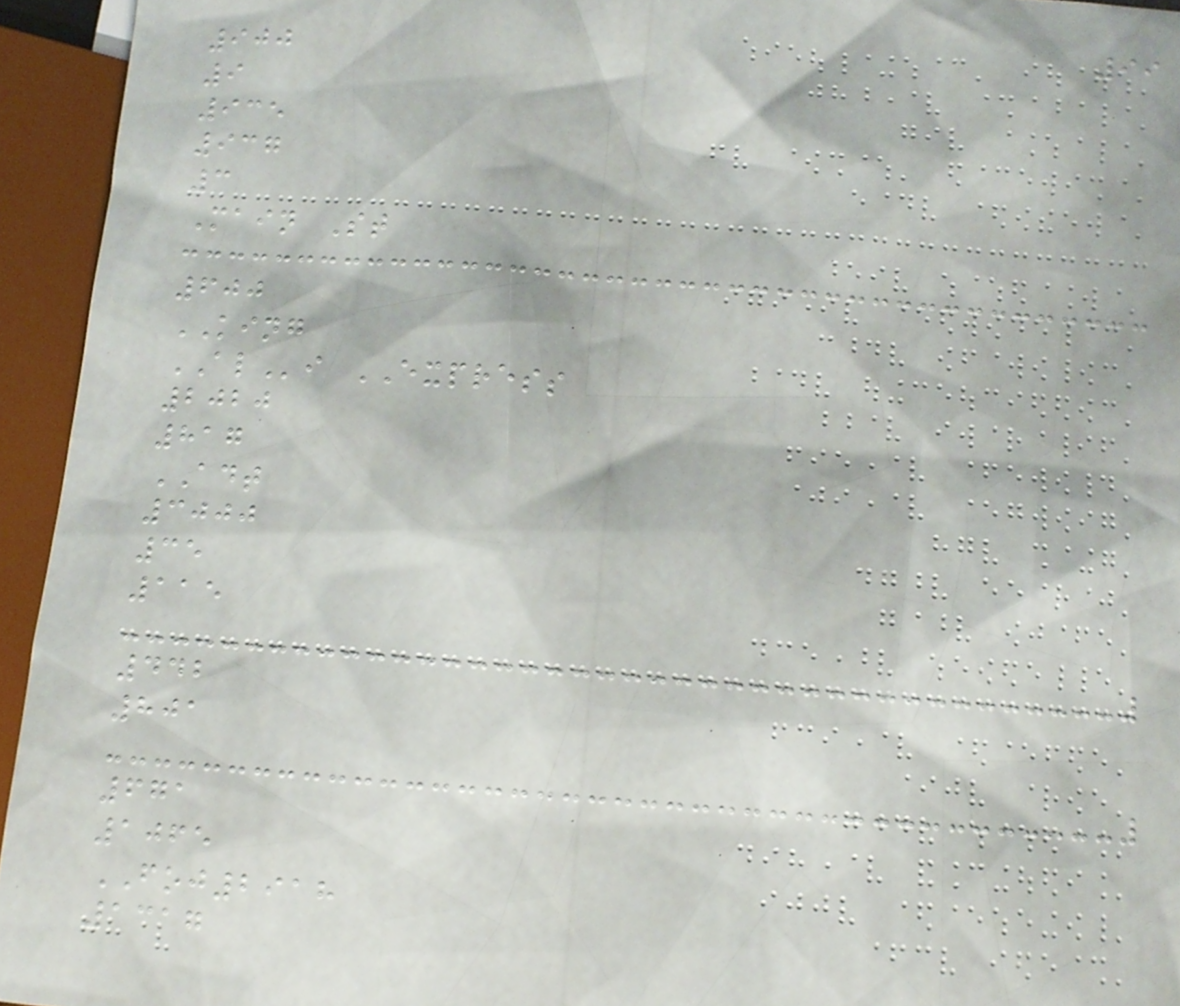99
900
9
935
937
3
Main St
600
KING
ALi EXPRESS
2020
817
ADT
3000
35
115
442
801
671
1065
FOJ2918
1317
